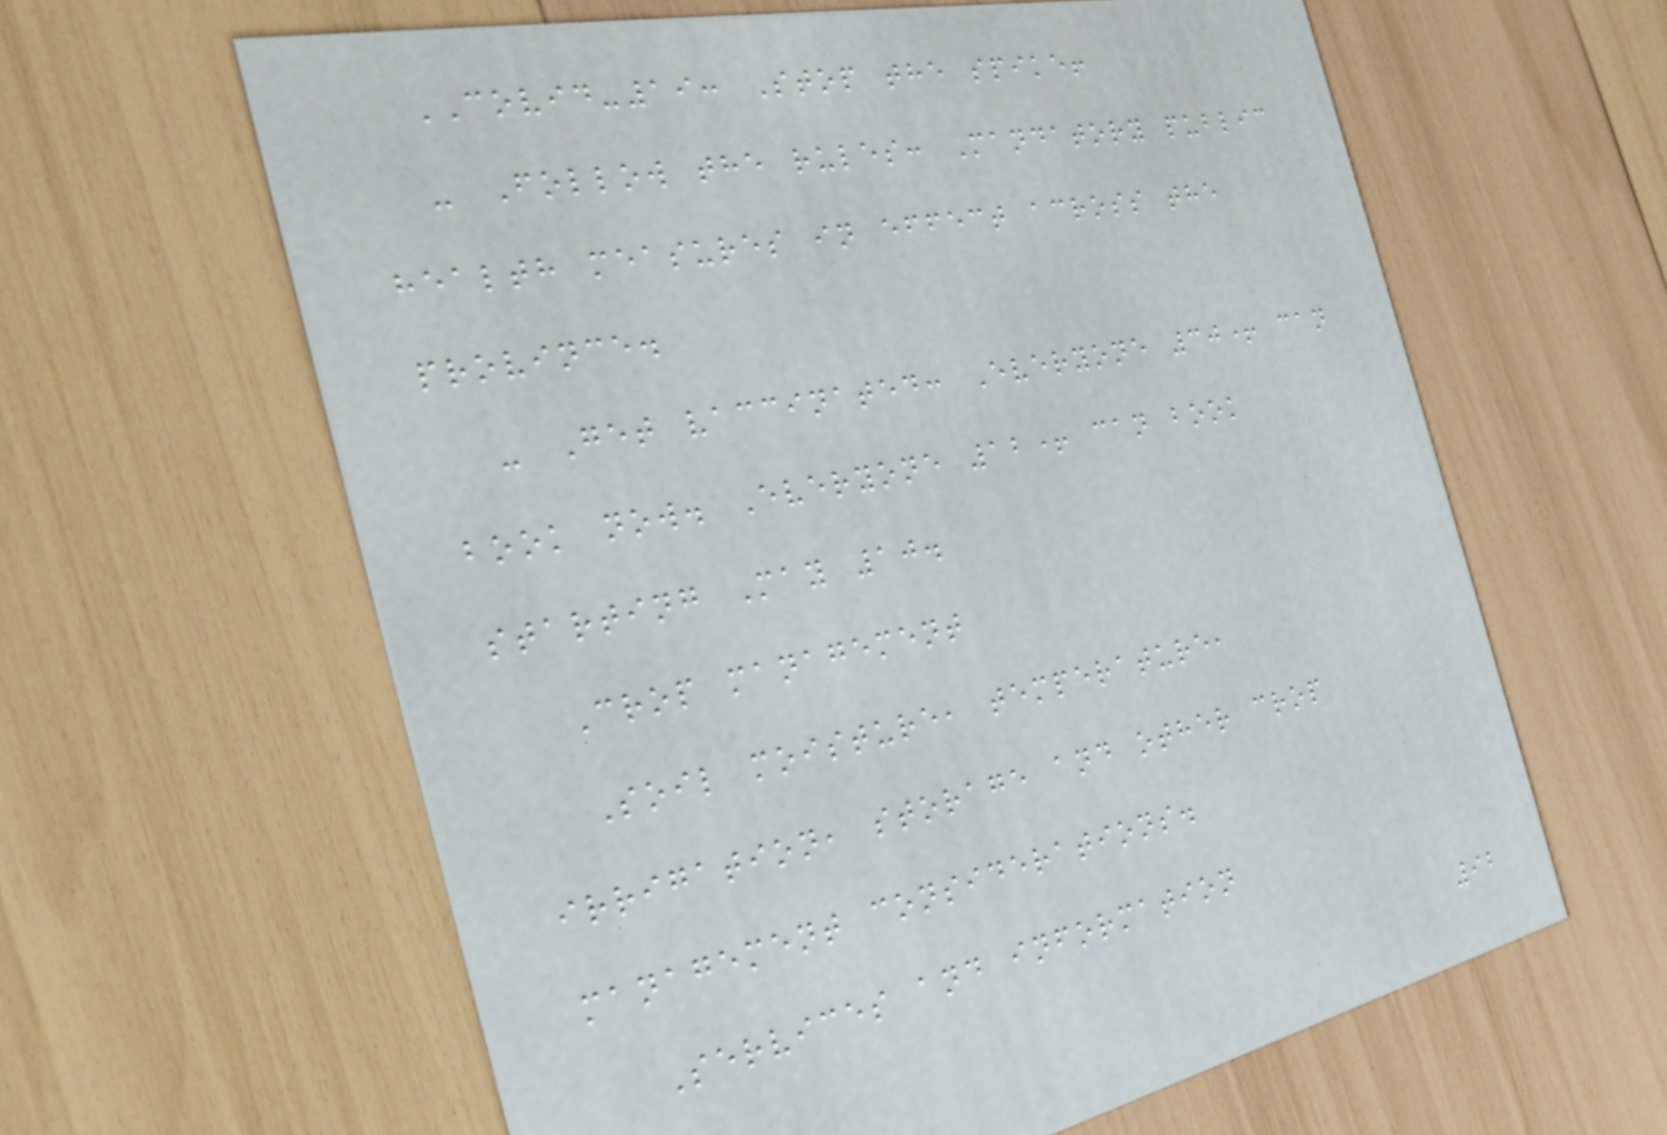COVID-19: Stop the spike!
- Follow the rules: Mandatory public
health measures in effect across the
province.
- Get vaccinated: Everyone 30+ can
book now. Everyone 12+ can book
starting May 10.
Crop management
Soil moisture, temperature,
irrigation, storage and other crop
management considerations.
Services and information
92
